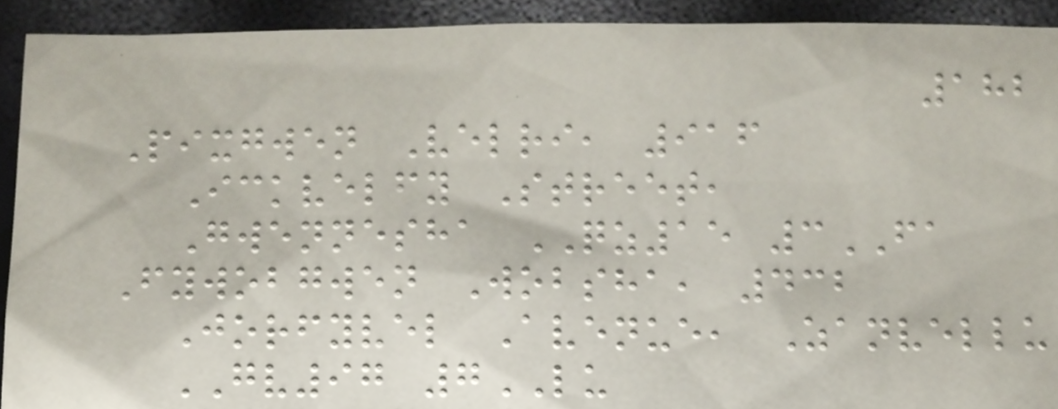182
Pixgwen Velri, 916
Ickvelfy Street,
Gwennesha QZ15 3FA
Fywobgwen Wobsha, 432
Jorfyvel Avenue, Zanvellu
GV97 7LU
